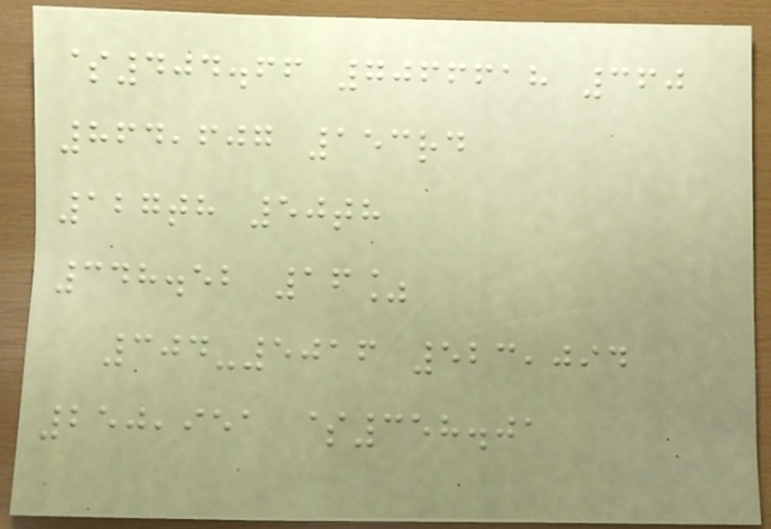$404.66 7066618 360
864,607 153rd
127th 50th
348.52 16%
304-5016 523,094
250,951 $358.01
